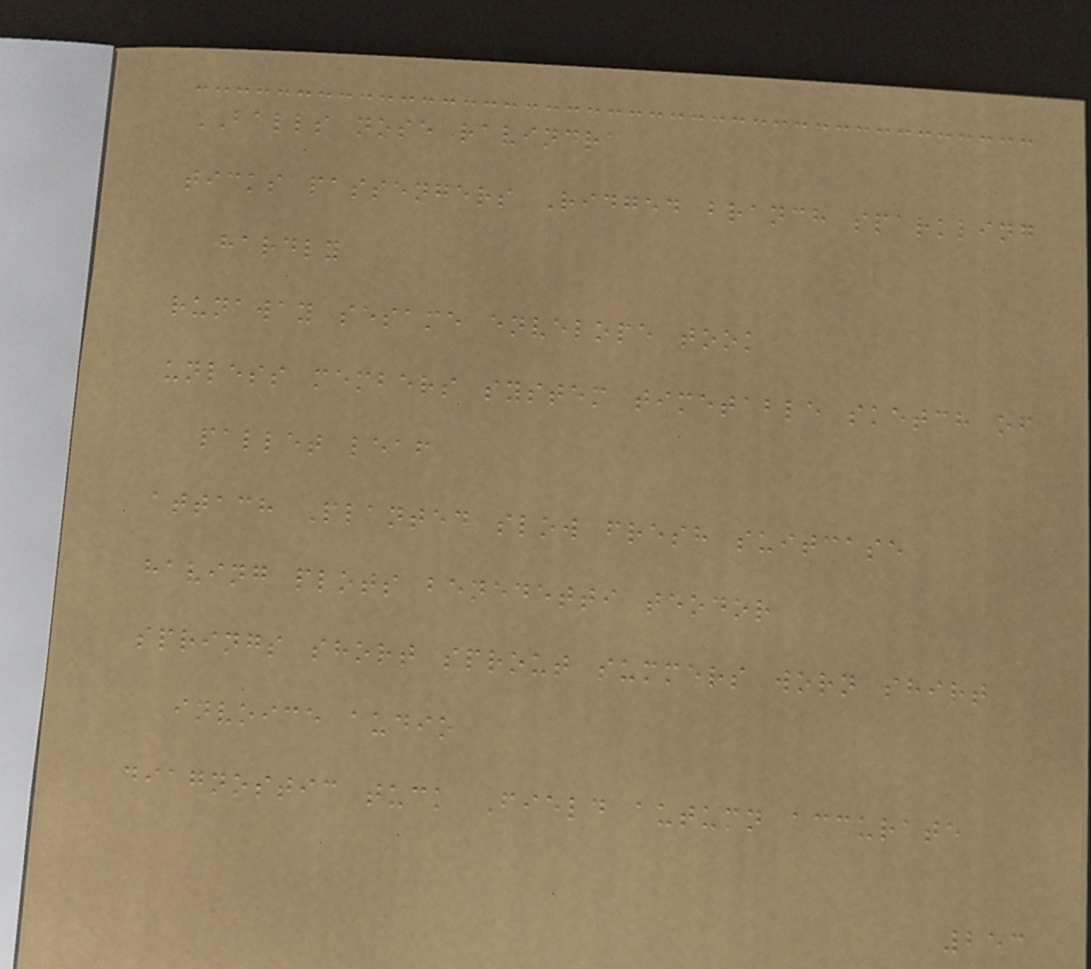BALLS nose ravindra
ticks passengers Ridged branch sparkling
hardly
runaway sesame envelope took
unless members system timetable sketch of
pallet leaf
attach Planted slow fresh suitcase
having plots benedetti teodor
springs short sprout summers worn shirt
invoice audio
diagnostic tuck Field autumn accurate
253
